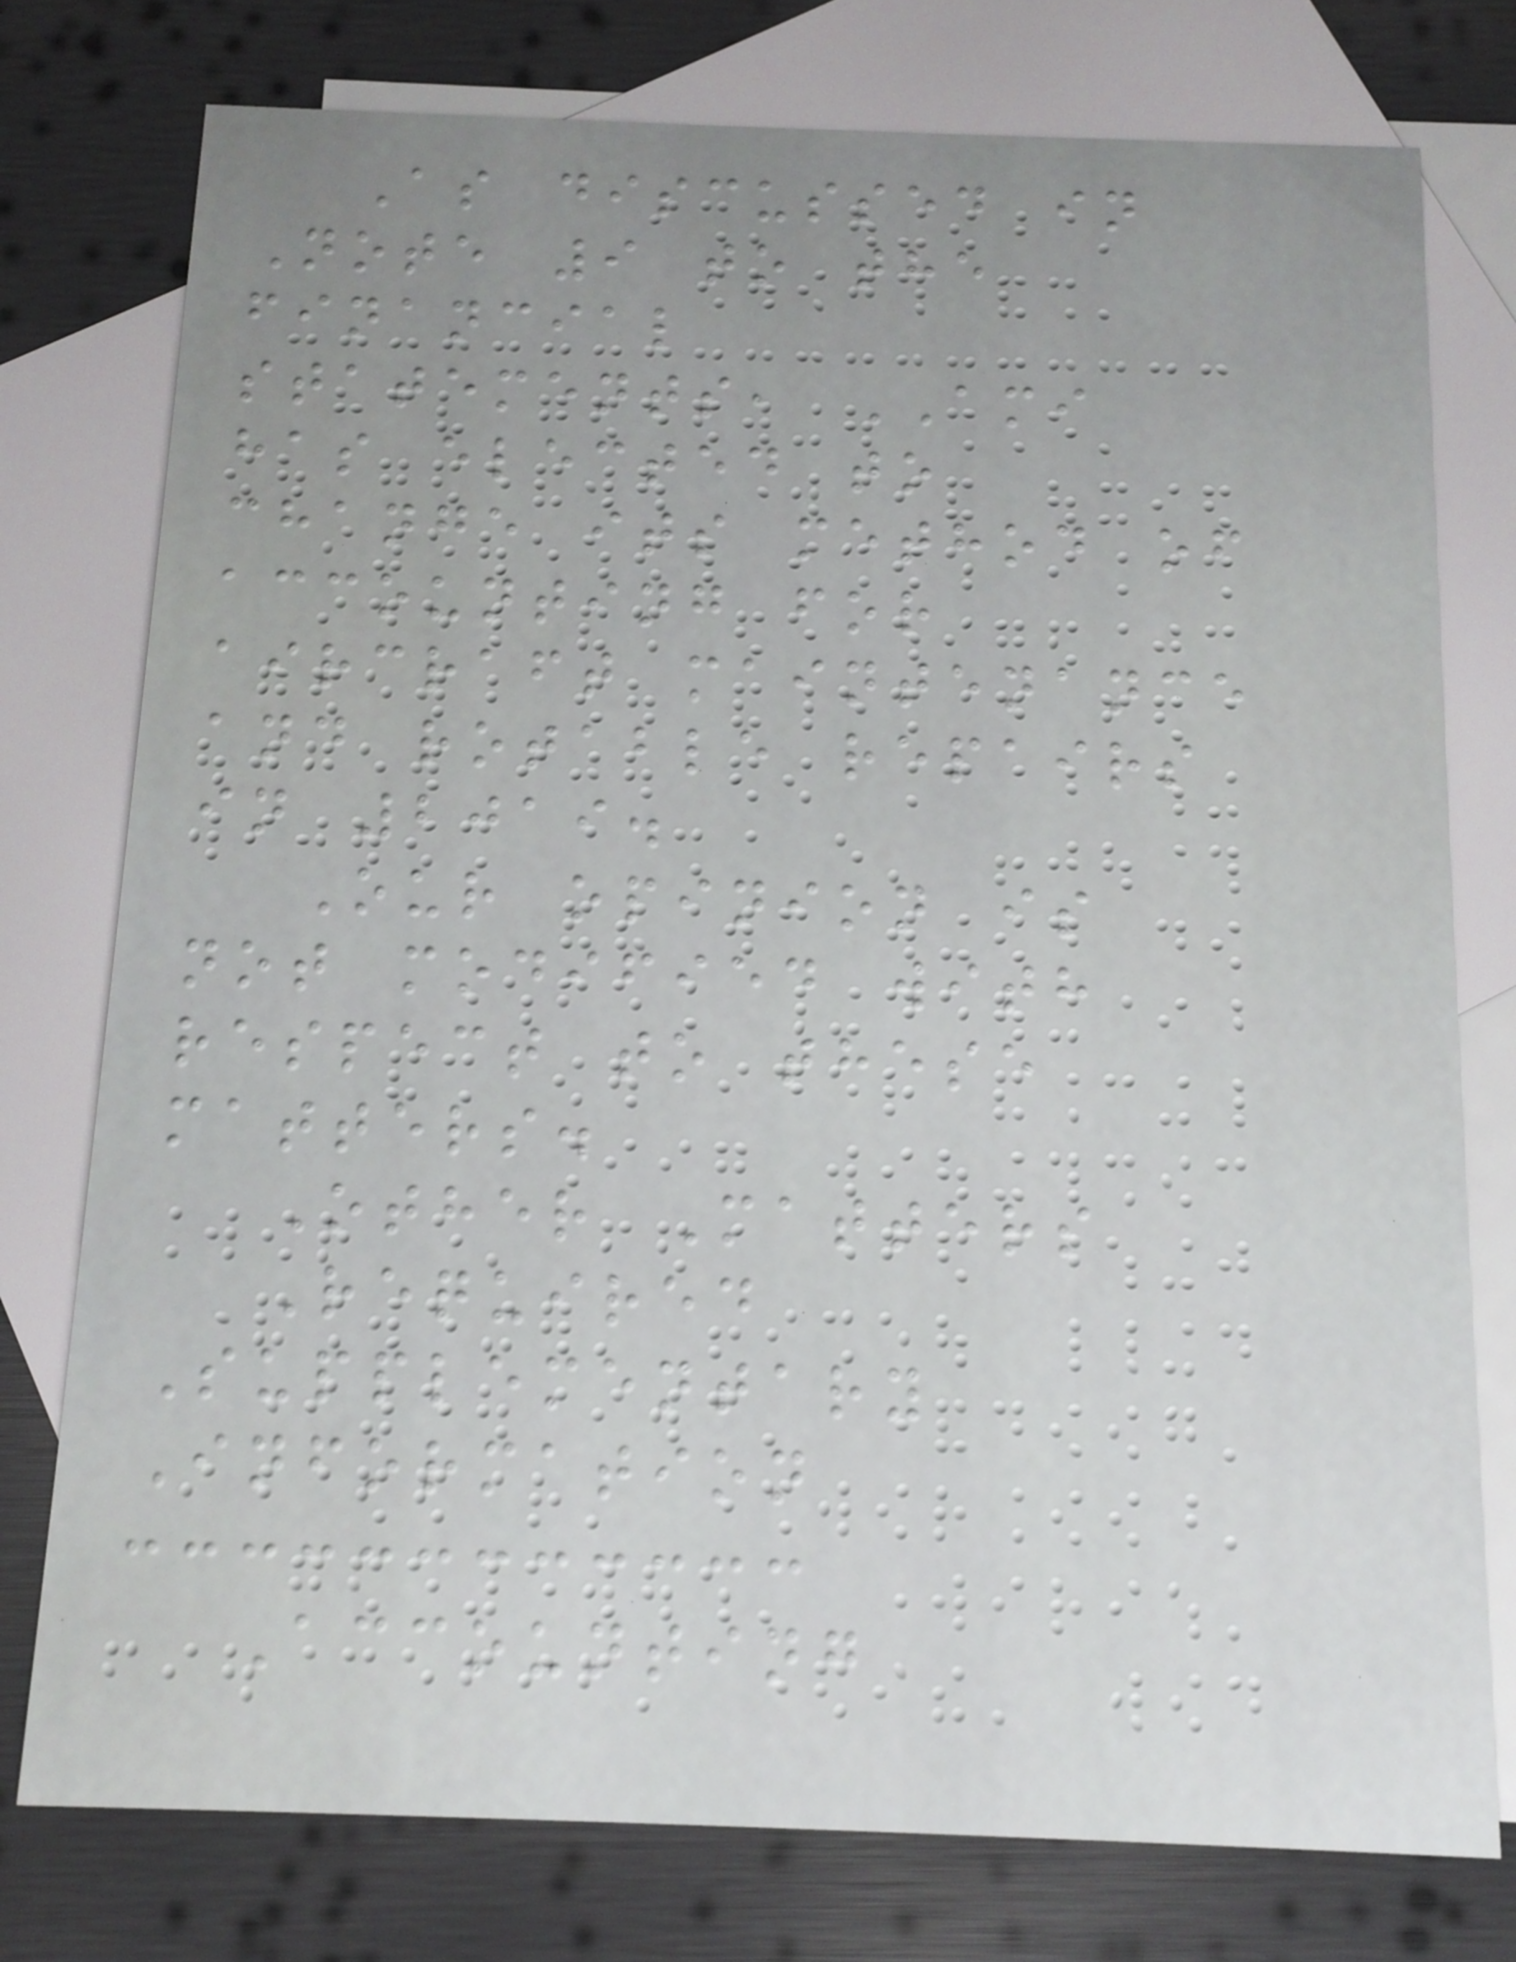As discussed in
Note 9 to the
financial
statements, AMI
has elected to
change its method of
accounting for
aircraft maintenance
and rotable repairs
in 2019.
Our opinion is
not modified with
respect to these
matters.
Other Matters
Required
Supplementary
Information
Accounting
